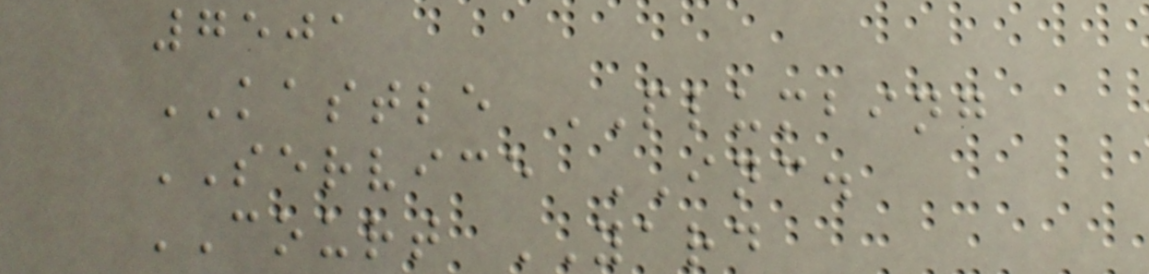7501
KASTLE PLUMBING
SERVICE INC.
COURT YARD
